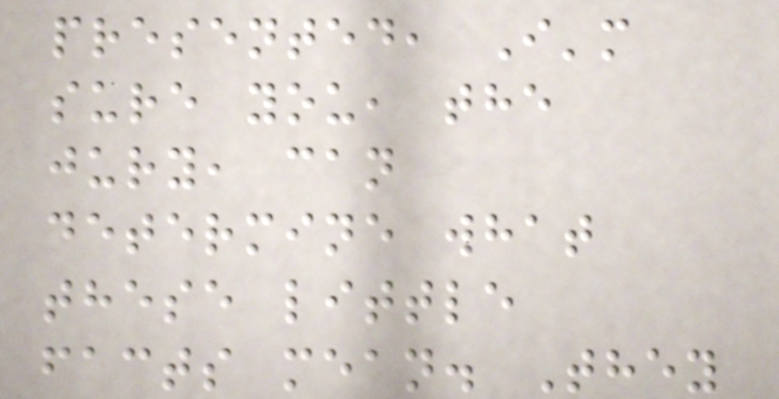presented, I'm
sure you, the
jury, can
determine what
these little
facts mean. They
